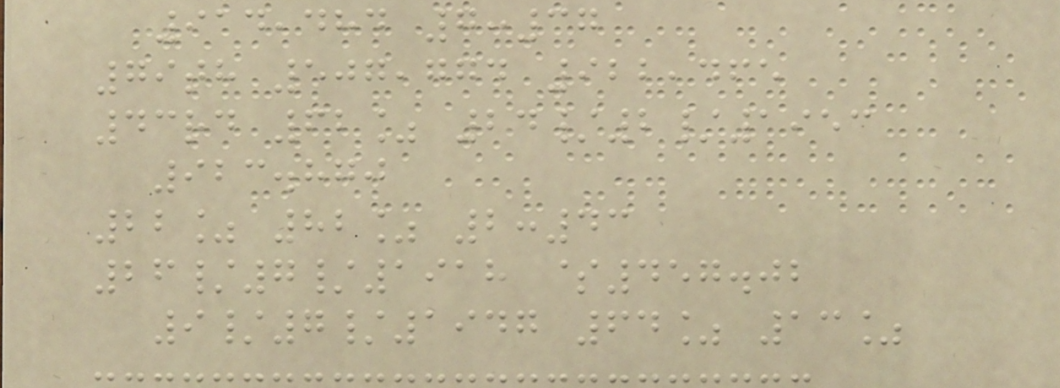914,484 7:37
79th 507,774 922,465
43rd 62% 24/2/1953
923.870
22% 82% 2:43
26/7/1918 $457.02
9/7/1947 64% 13%
